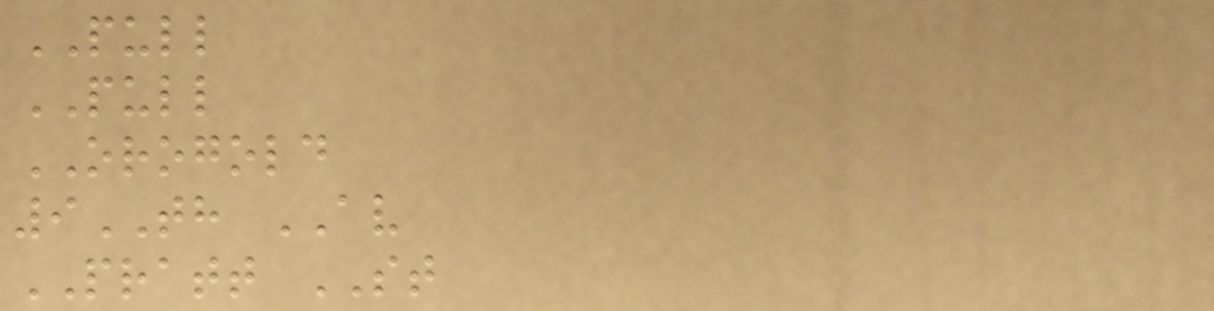PULL
PULL
OROGOLD
9TH AV
PRATT ST
